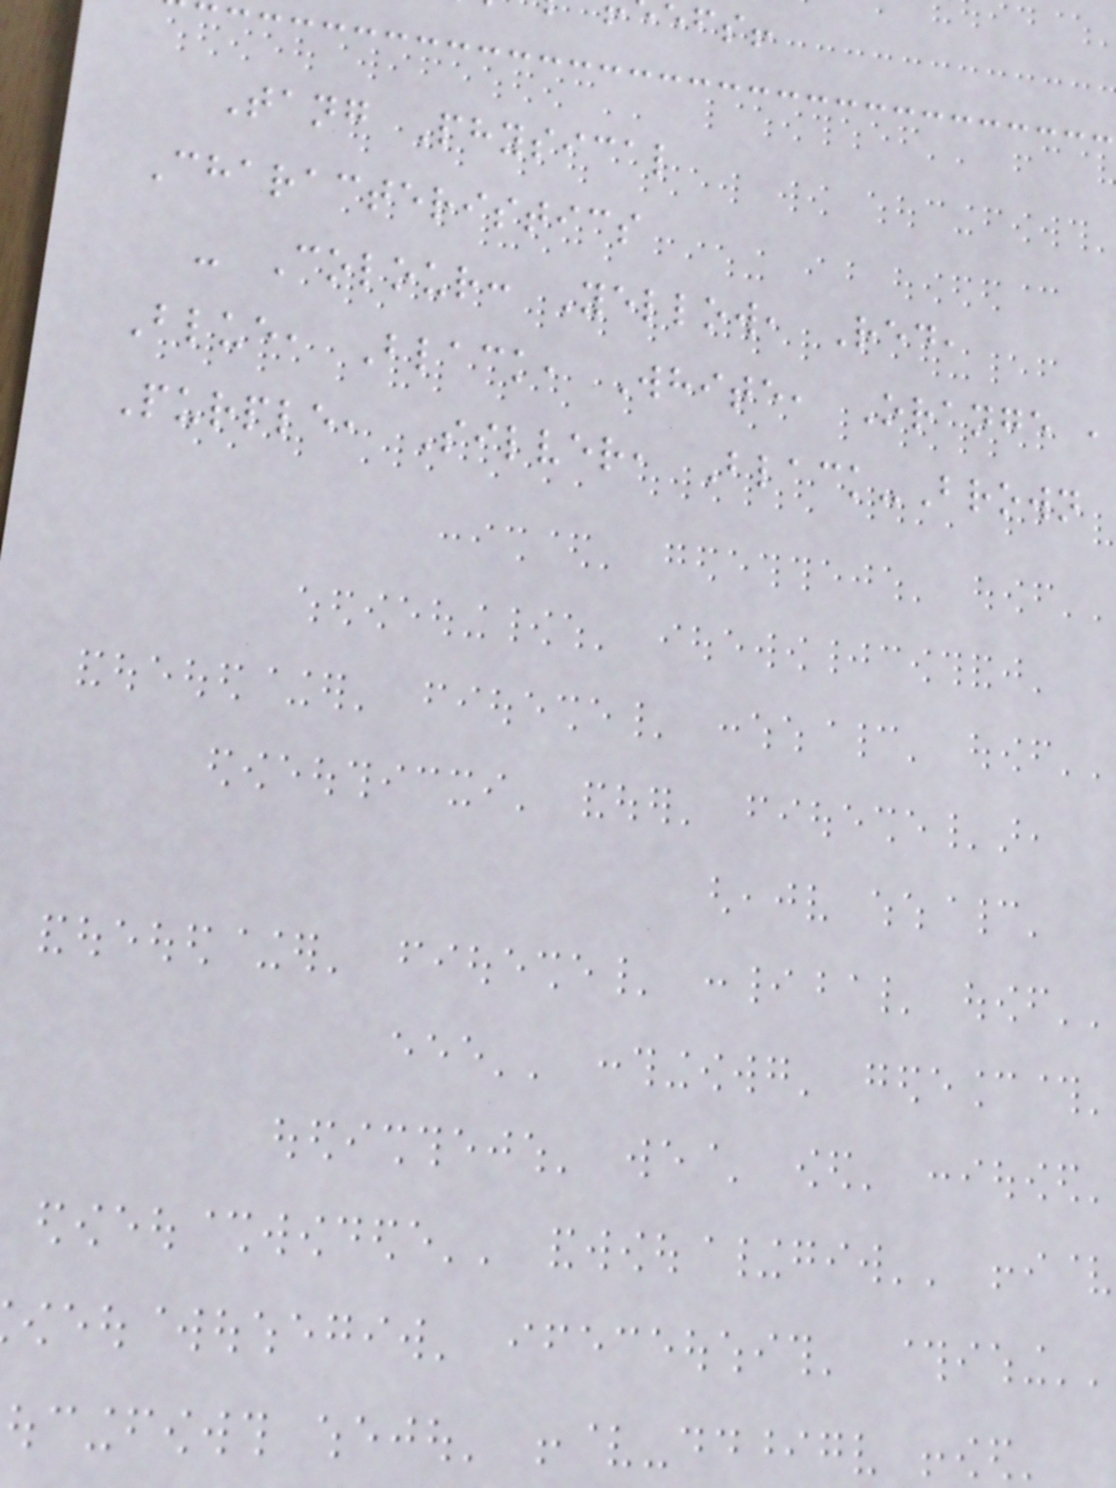Tang Physical
Characteristics
- Colour: Yellow, Red,
Blue, Black, White, Orange ,
Purple, Silver, Black-Brown
